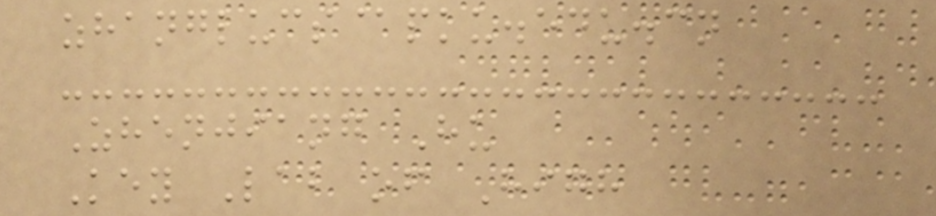zhanglucs@pku.edu.cn
Zhenjiang Hu
Key Lab of High
